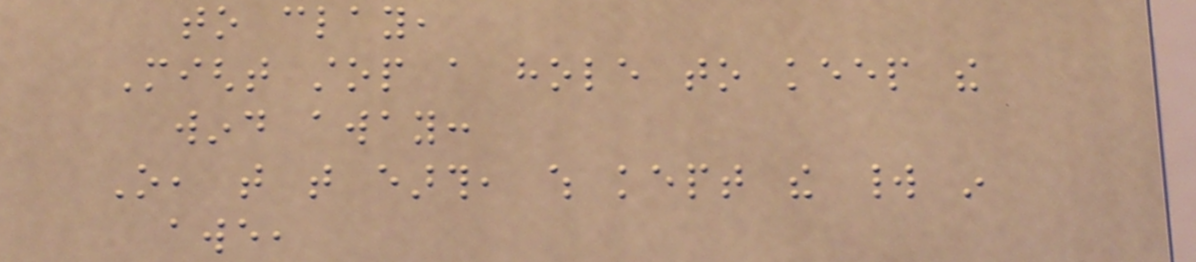to clay,
Might stop a hole to keep the
wind away:
O, that that earth, which kept the world in
awe,
